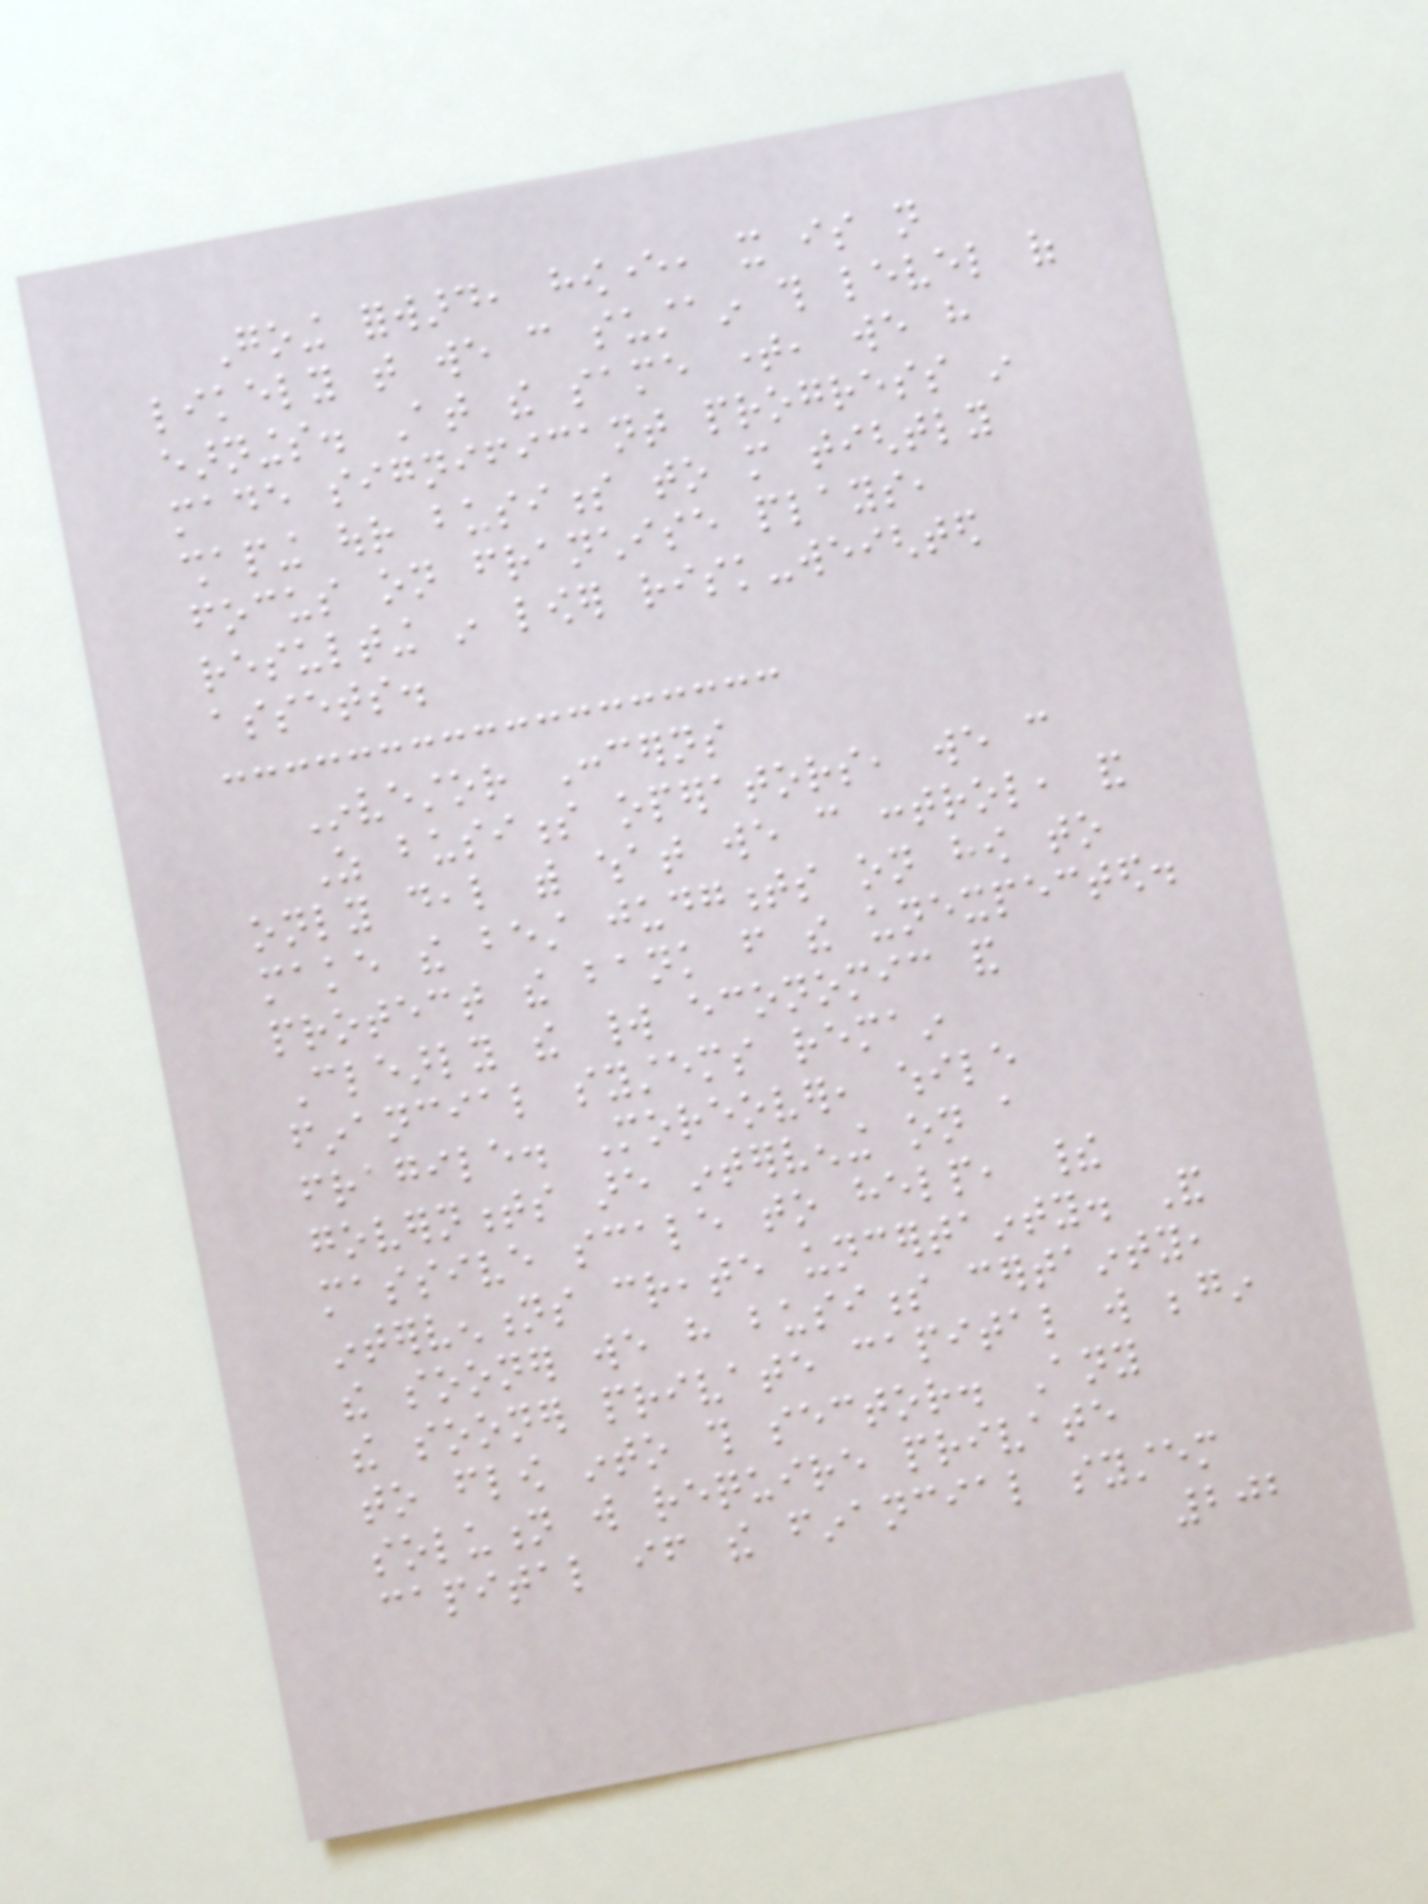Going forward, however, it is not
likely that we can sustain this level of
earnings. At the same time, we have
made significant progress in
shaping our business to more tightly
focus on franchise plays,
resulting in lower risk-weighted
assets.
Investor Concerns
As business operators, we can
only deal with what we can control, and
make the best judgments on how to
protect the bank from the unexpected.
Clearly the world economic and
financial systems remain
fragile. Moreover, while
governments are intervening on a
massive scale to help, their
interventions create uncertainty. And
the sooner we have business certainty,
the sooner private capital will begin
to flow into this sector. Any
solution will require private
capital if the financial system
202
